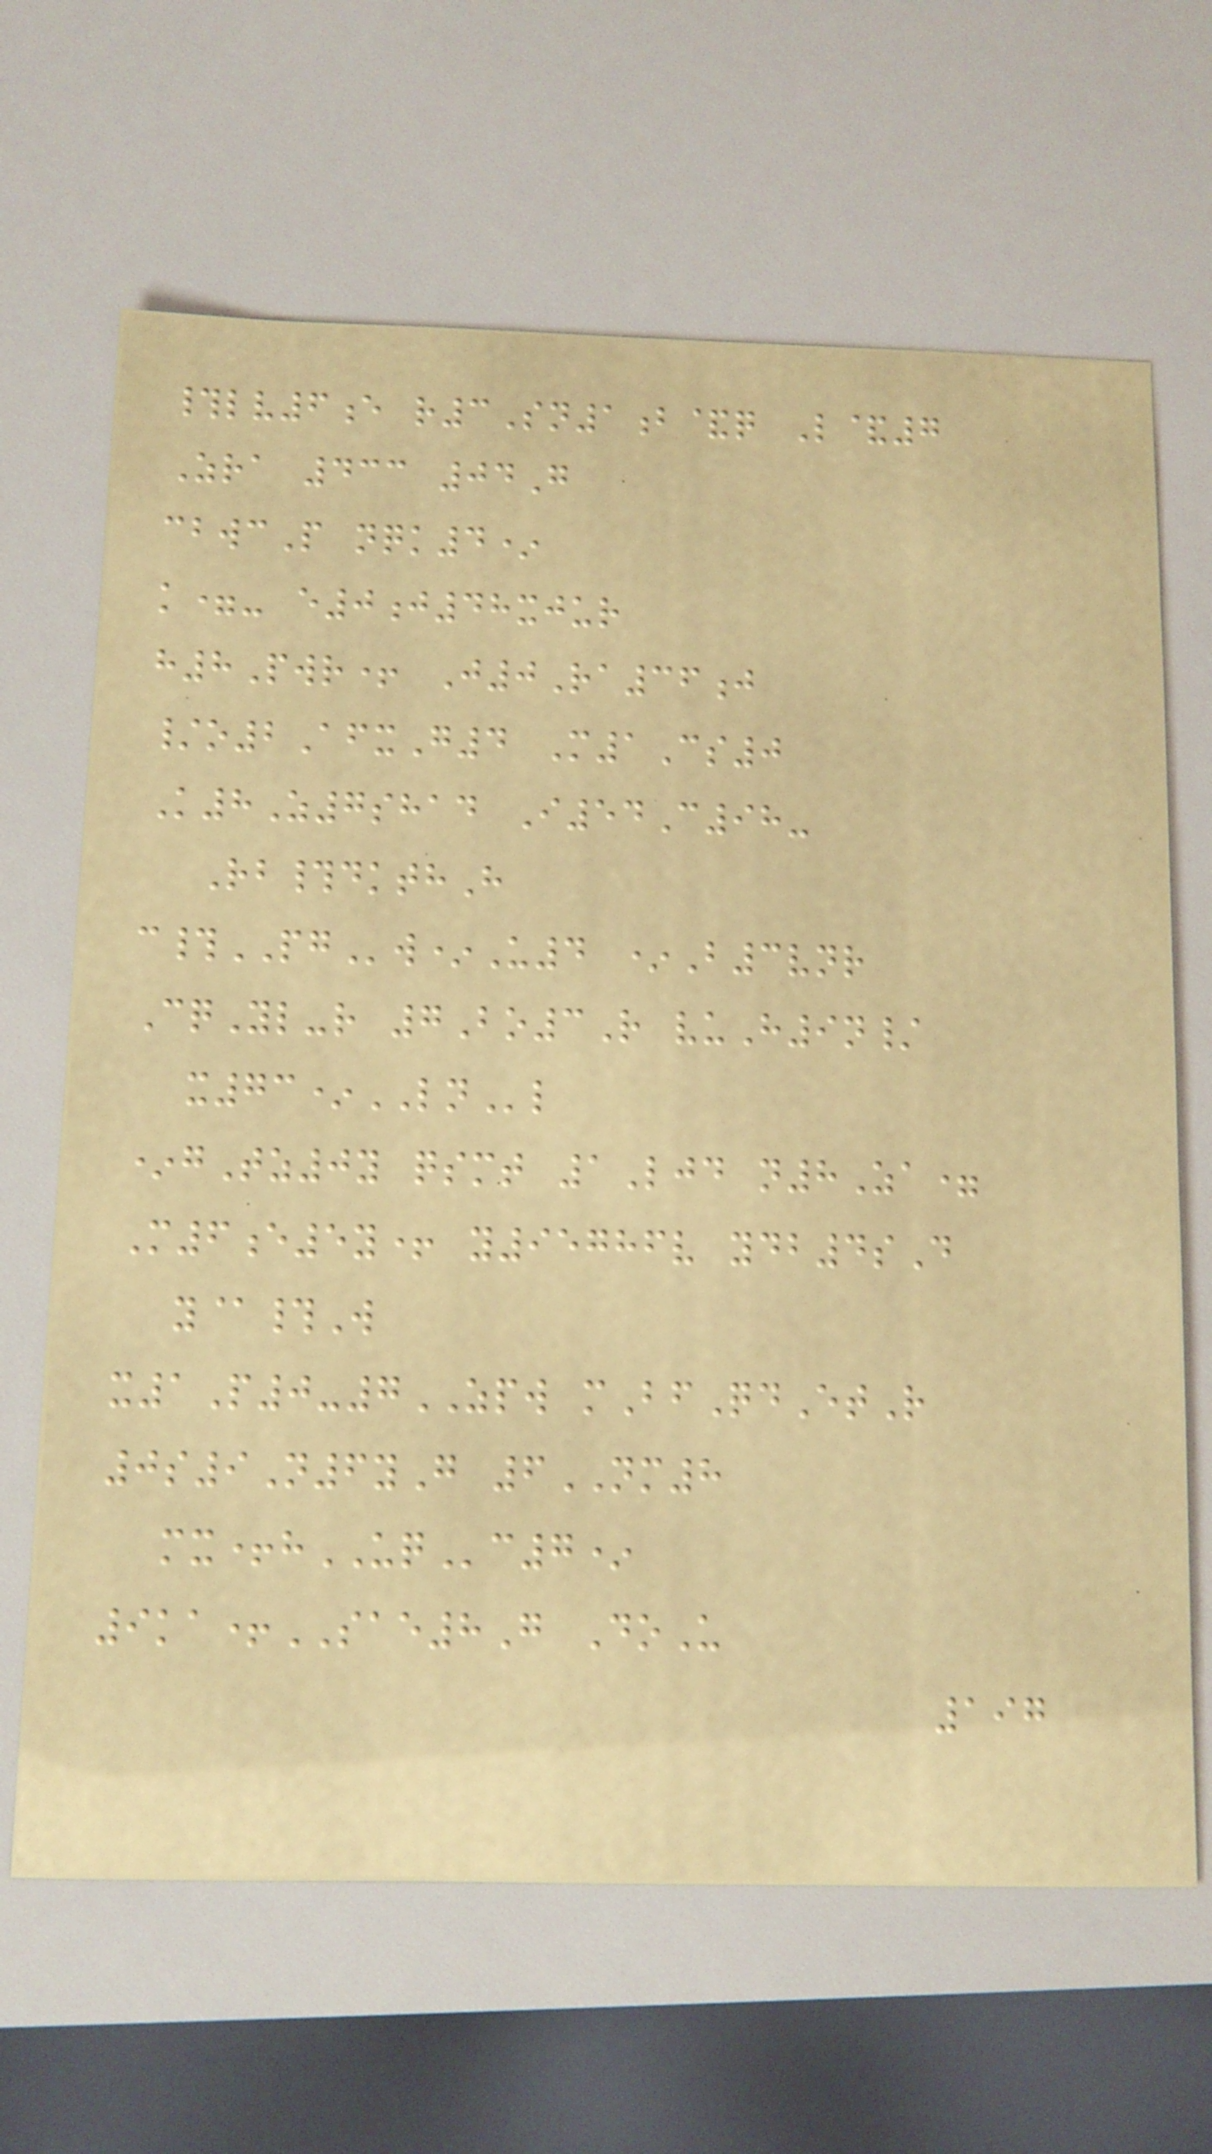#lv6e r3Sn1b&q L&7
Zra 433 04G
cbwcP nqk4*
k=- e0j48xjur
h8Pwr+ J0Ra36j
/o2AfxG4 M1Cs0
K8Z7shad I54C98-
Rb#dkthH
c#PGw*U4 *B3vnr
CqYl-r 7Bo3R vuH9n/
x73*LNl
*gTz0y qsmt 1Ljd n8Za=
M6e5y+ y95786v ydb4sD
y@#W
x1P0-7ZPW mBfQdEtR
0s9N6yG 6NM8
mx+hUQc7*
9ka+SAE8G DoU
197
